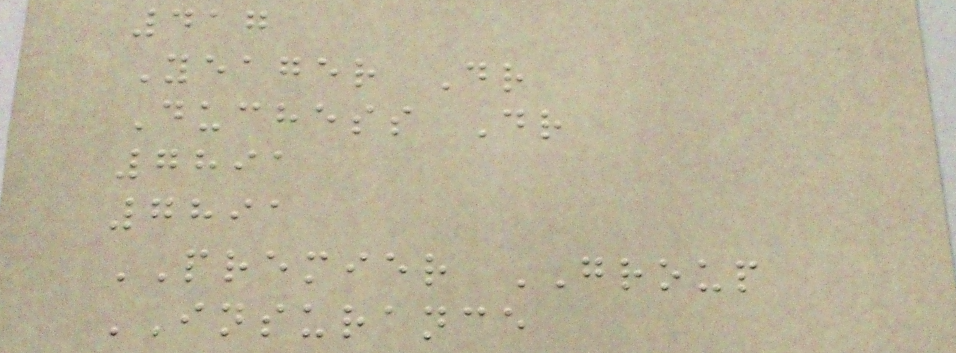417
Yeager Dr
Duchess Dr
7891
7891
PREMIER GROUP
INSURANCE
